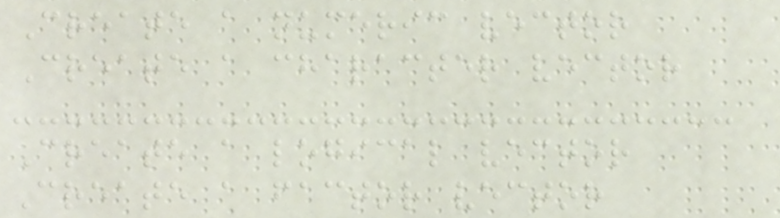Create a numeric vector
Create a character vector
Create a logical vector
Create a factor vector
